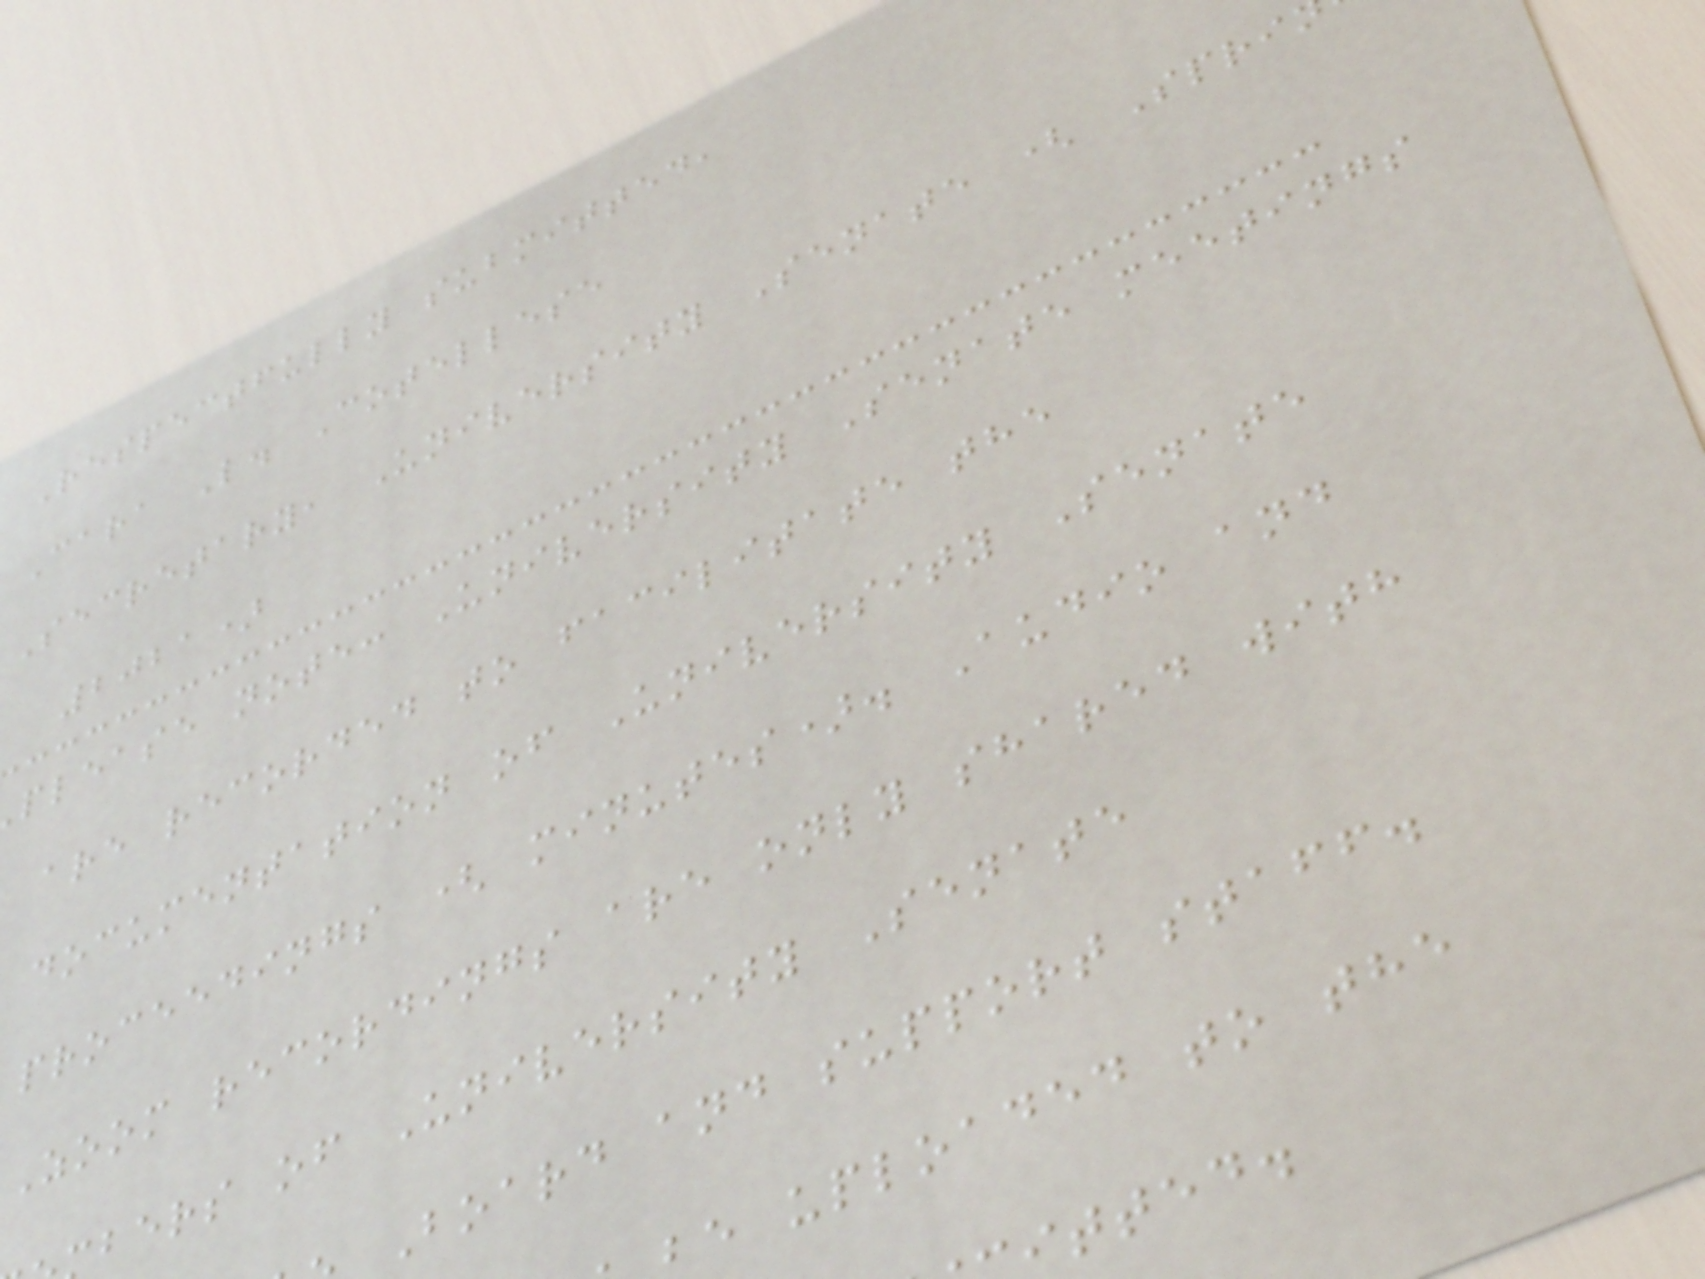Respectfully submitted,
Cara L. Cotellese
Secretary, University Senate ( Spri
2021)
please note: University Senate meetings
are recorded to facilitate the
documentation of University Senate
proceedings ( minutes). Audio and
Zoom recordings are only shared with
bers of University Senate
Board and support staff.
be uploaded to the
